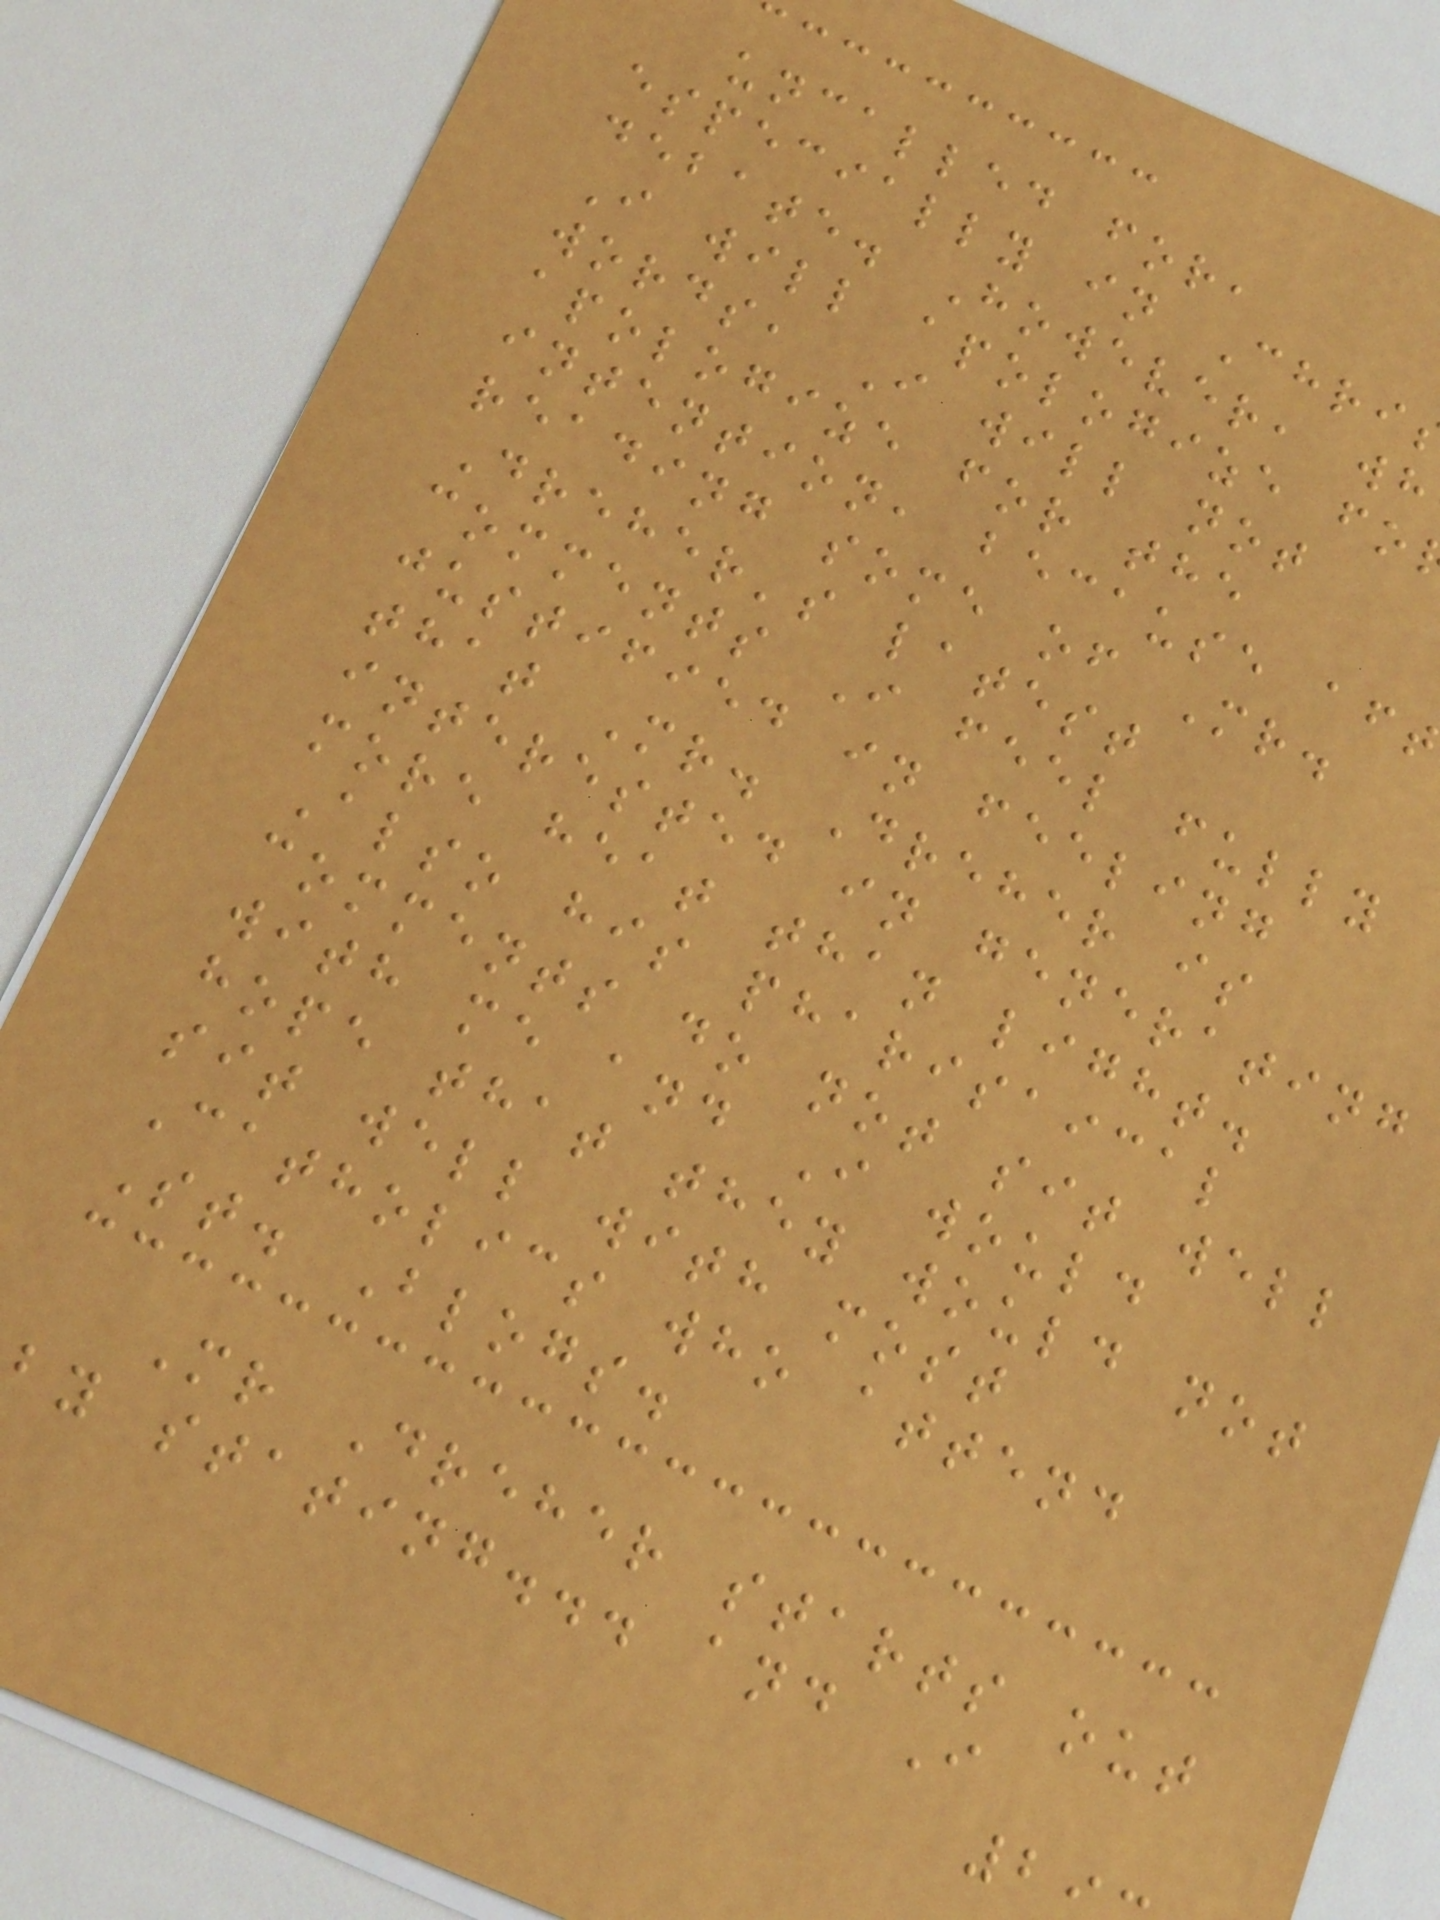uncalled for,
especially in Chri
debate. However, wh
I will apologize fo
words, I will not
apologize for the
intention, because aft
reading some of Mr.
Dreher's latest
comments I feel fully
justified in feeling
that Mr. Dreher is
interested in generating
more heat than light.
Also his pharisaical
comments do not sit well
with me and I would
hope that they would not
sit well with most
Catholics who attend
St. Blogs.
Mr Dreher starts out
by stating... and I
